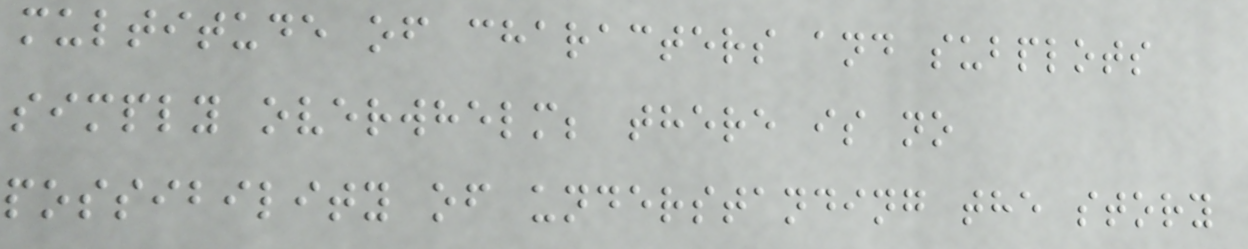multitude of characters and subplots
simply overwhelm; there is no
possibility of understanding the story
